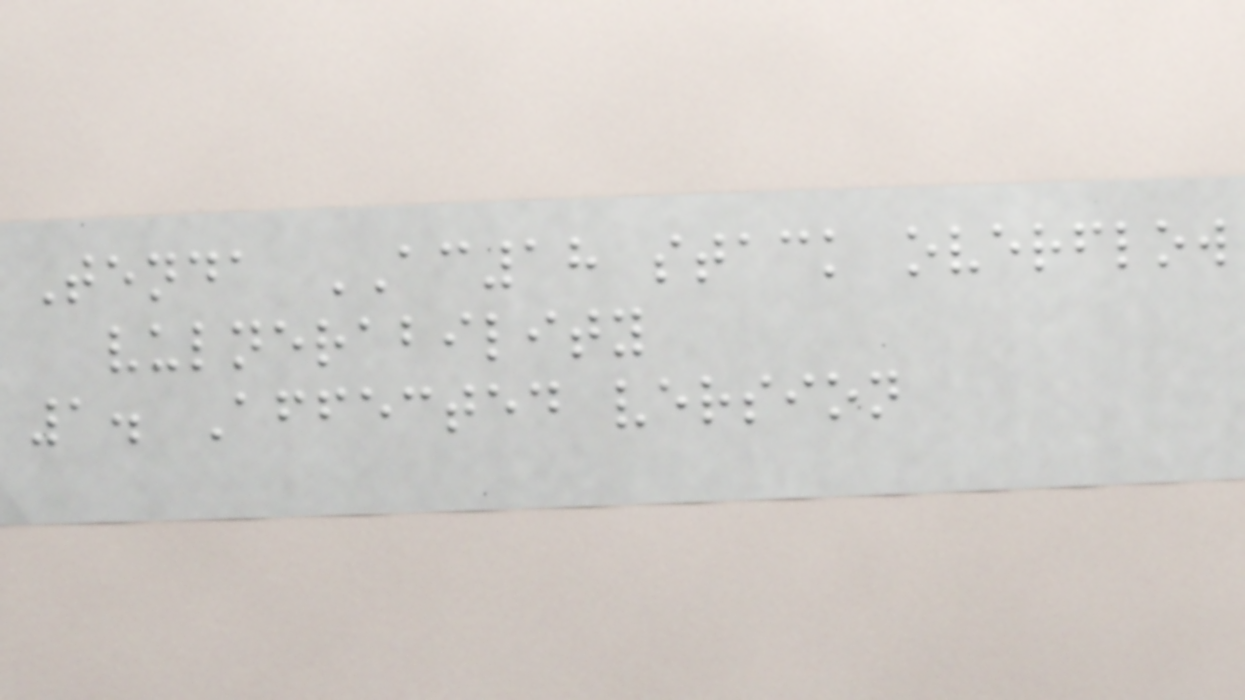Tenda AC18 stack overflow
vulnerability
1. Affected version
